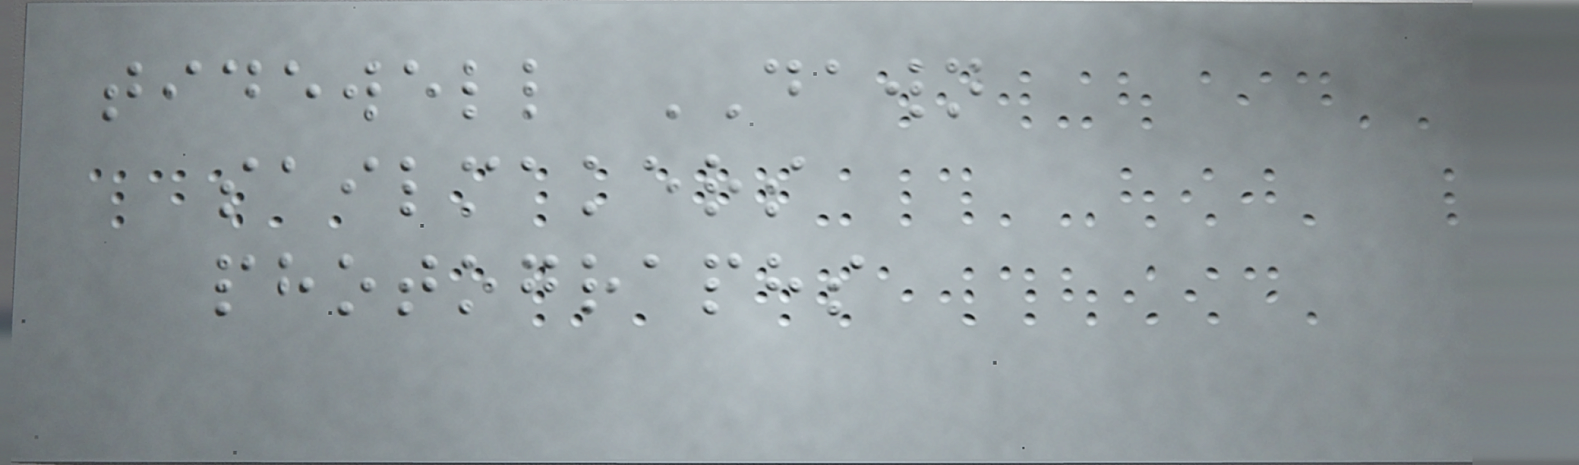tidewell DAWN
sailmakers
photographs
